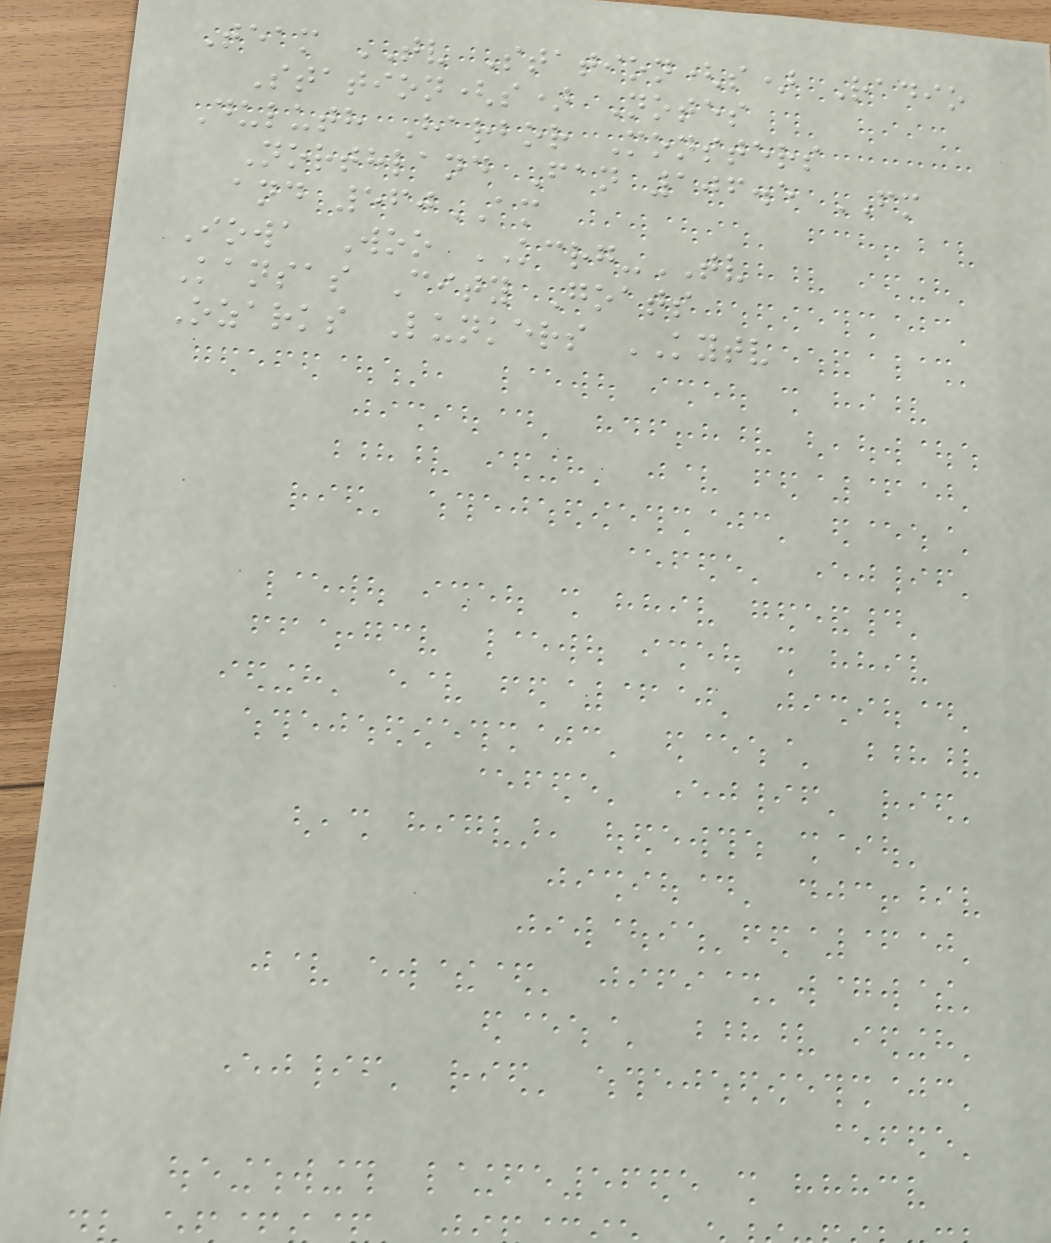Team TV Station(s) Radio
Station(s) Notes
Duluth Harbor Monsters
Northland Fan 106.5 FM
and 560AM
Iowa Woo KCRG-TV
Kansas City Goats
Ozarks Lunkers KYTV
